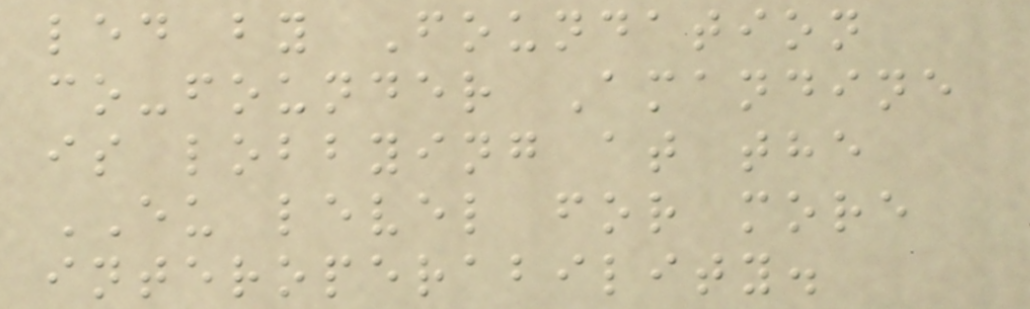led by Foundation
co-founder Amandine
is lobbying at the
EU level for more
interoperability.
